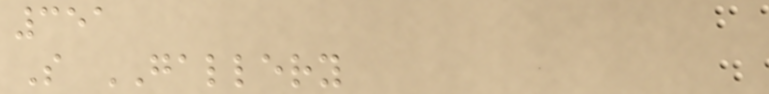351
S GALLERY
